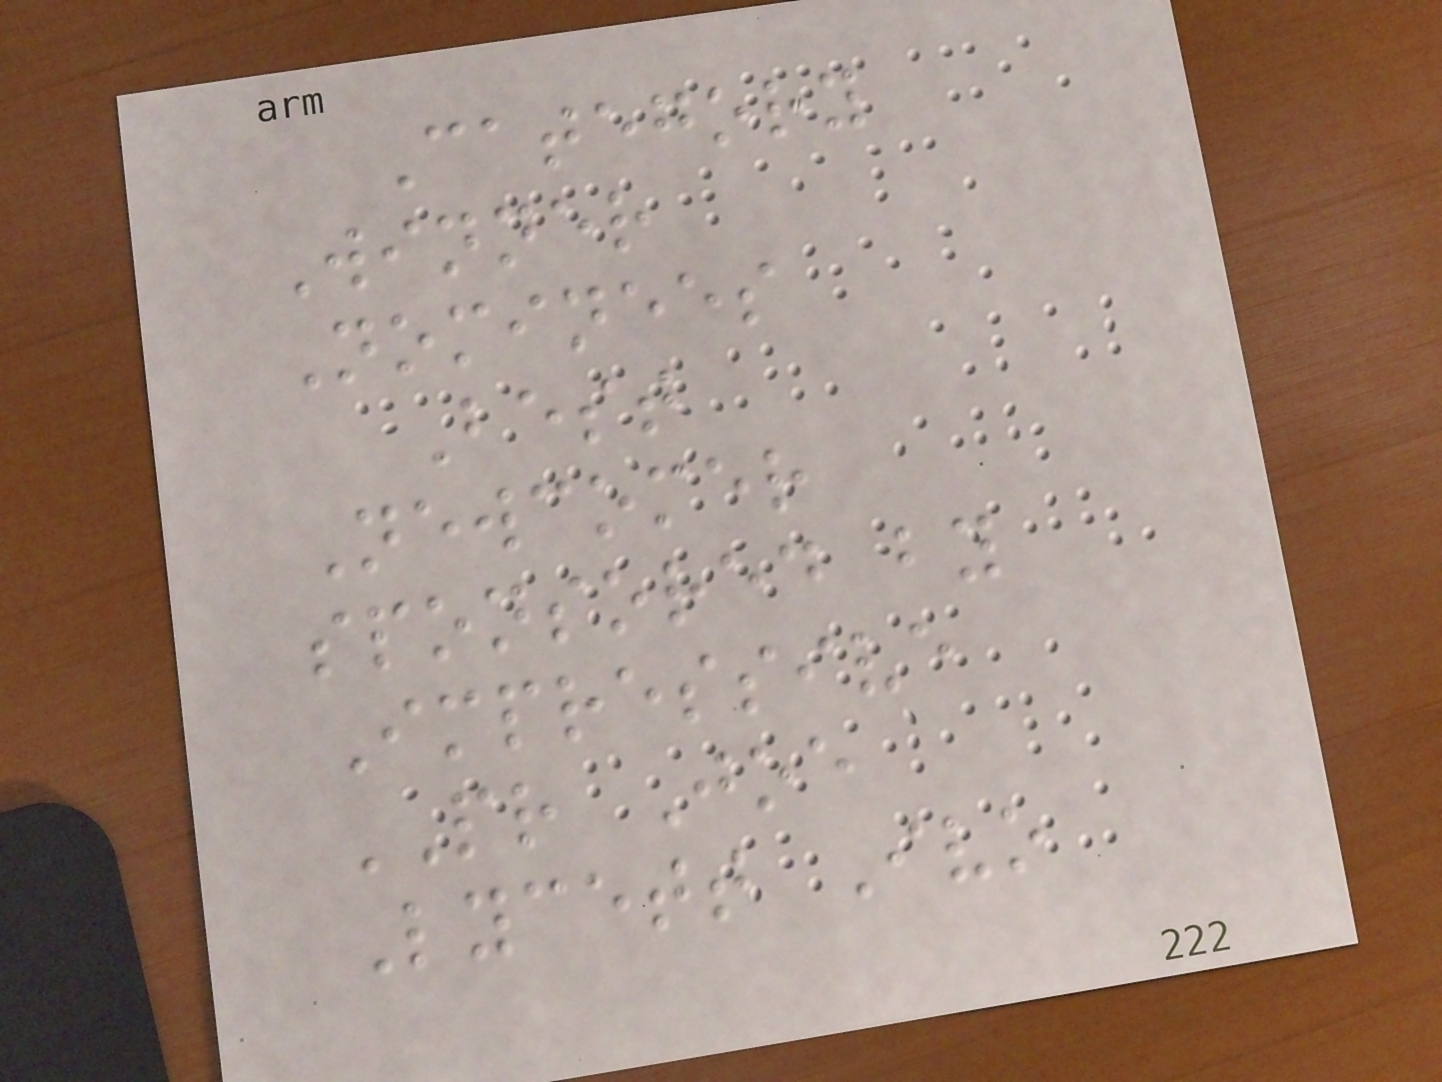Category
Winner
Nominees
Best
Newcomer
sponsored by
Impressive
PR Joe
Lycett Ivo
